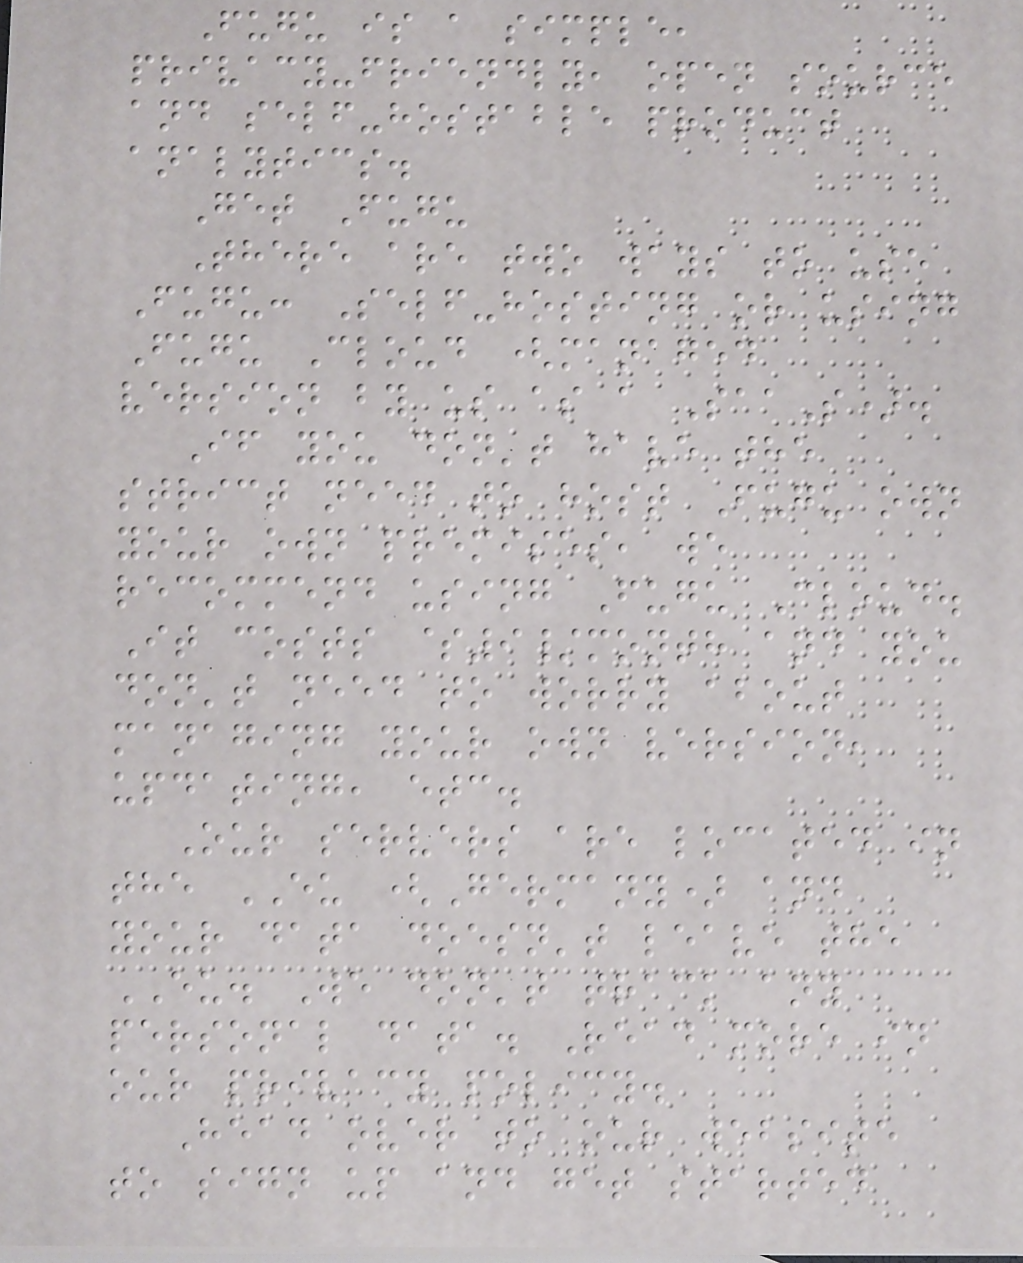Fugu is a simple,
privacy-friendly, open source
and self-hostable product
analytics.
Get Fugu
There are two ways to use
Fugu: Self-hosting or using
Fugu Cloud (managed
version by us as a SaaS).
If you don't have the
strict need to host Fugu own
your own premises, we
recommend using Fugu Cloud.
It costs $9/month and you
don't need to worry about
managing your own version,
updating, etc.
Our servers are located in
the EU (Germany) and
your data doesn't leave the
EU. We don't track any
personal data. Read more in
our privacy policy.
Head over to our website
to sign up and get started
